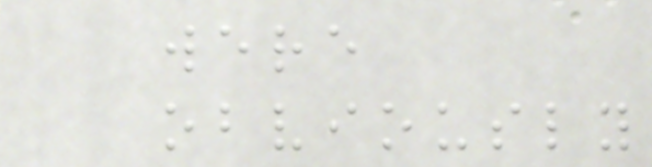were
obviously
